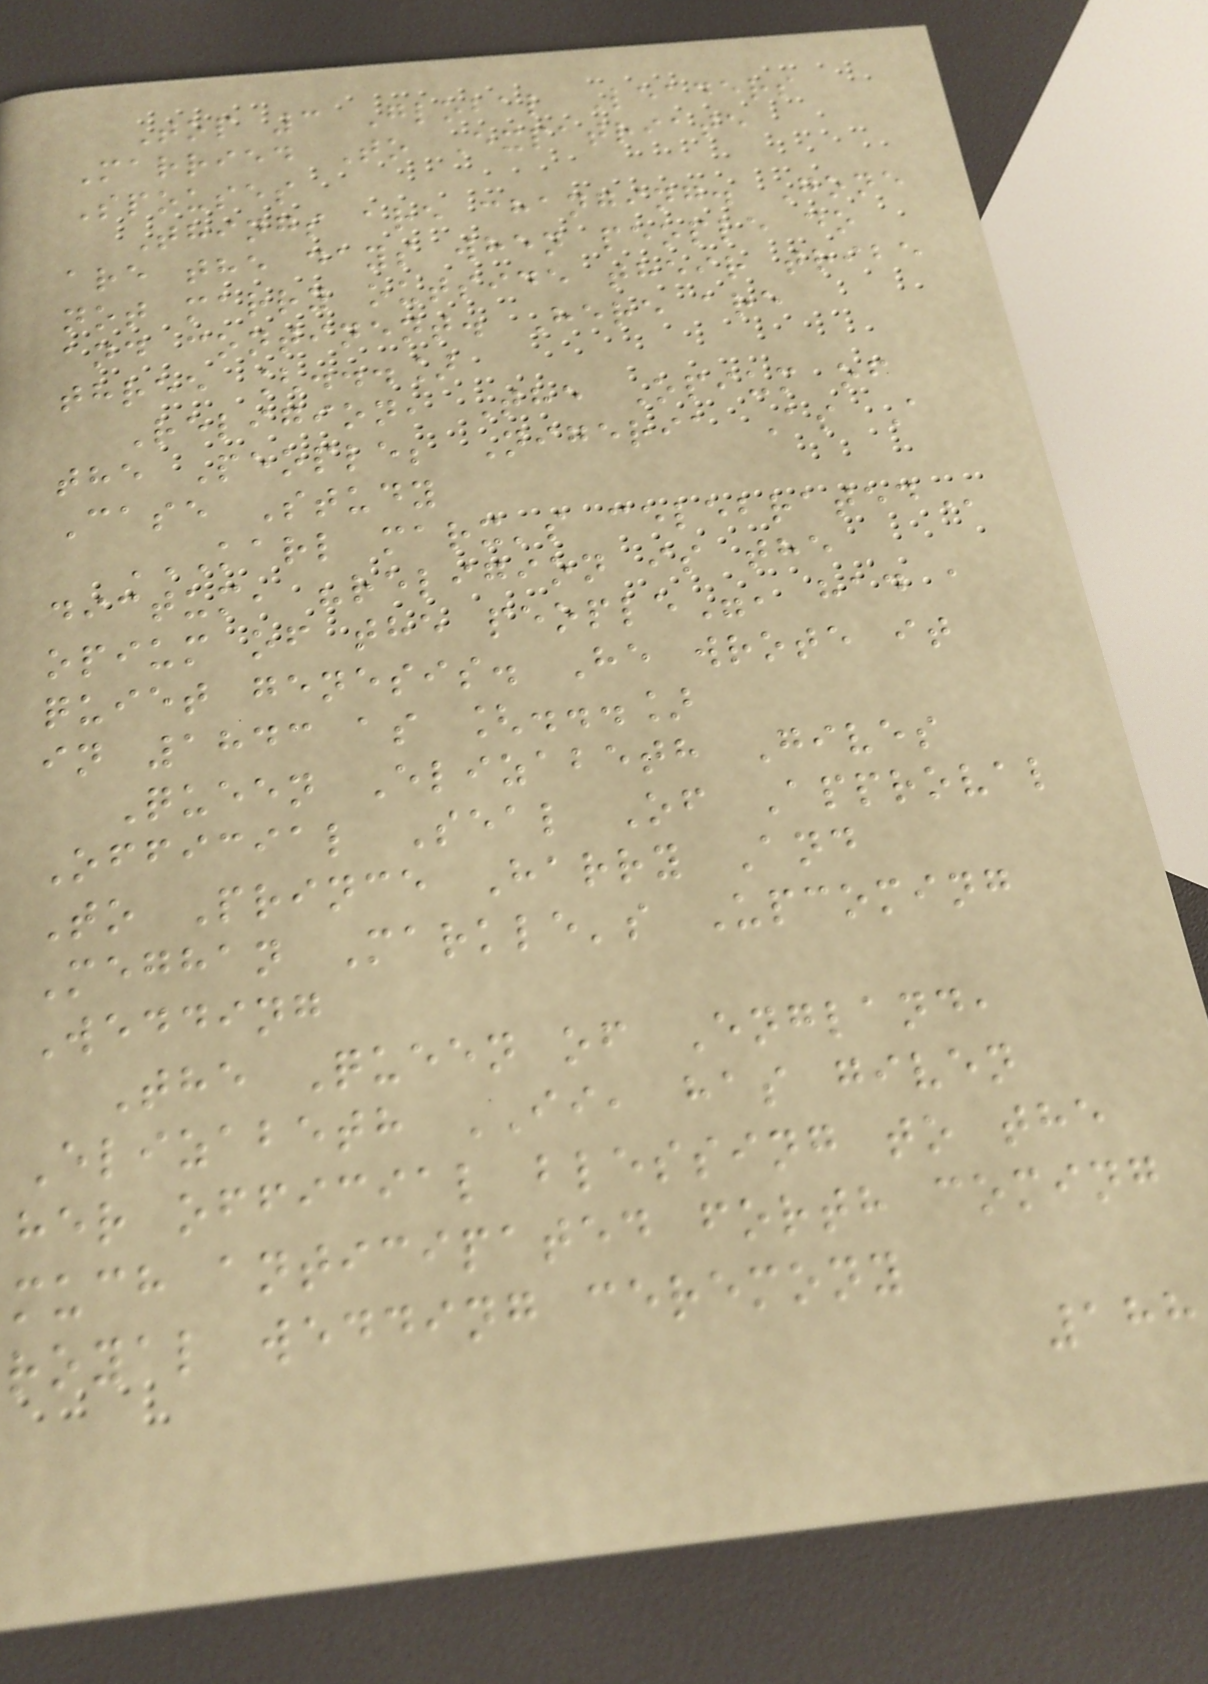Top 3 Global Leaders
Married To Expatriate
Spouses
Things are changing. Gone
are the days when people do
not marry outside their tribe
and continent. Here are
three [...]
Religion, The Opium of
the People; Nigeria As A
Case Study
KARL MARX'S CELEBRATED
dictum, "religion is the
opium of the people", had a
quiet genesis. He wrote it
in 1843 as [...]
Queen Elizabeth Gives
Official Seal Of Approval
To Prince Harry And
Meghan Markle's Upcoming
Wedding
The Queen of England,
Elizabeth II, has given
her official blessing to the
much anticipated forth coming
royal wedding ceremony
188
